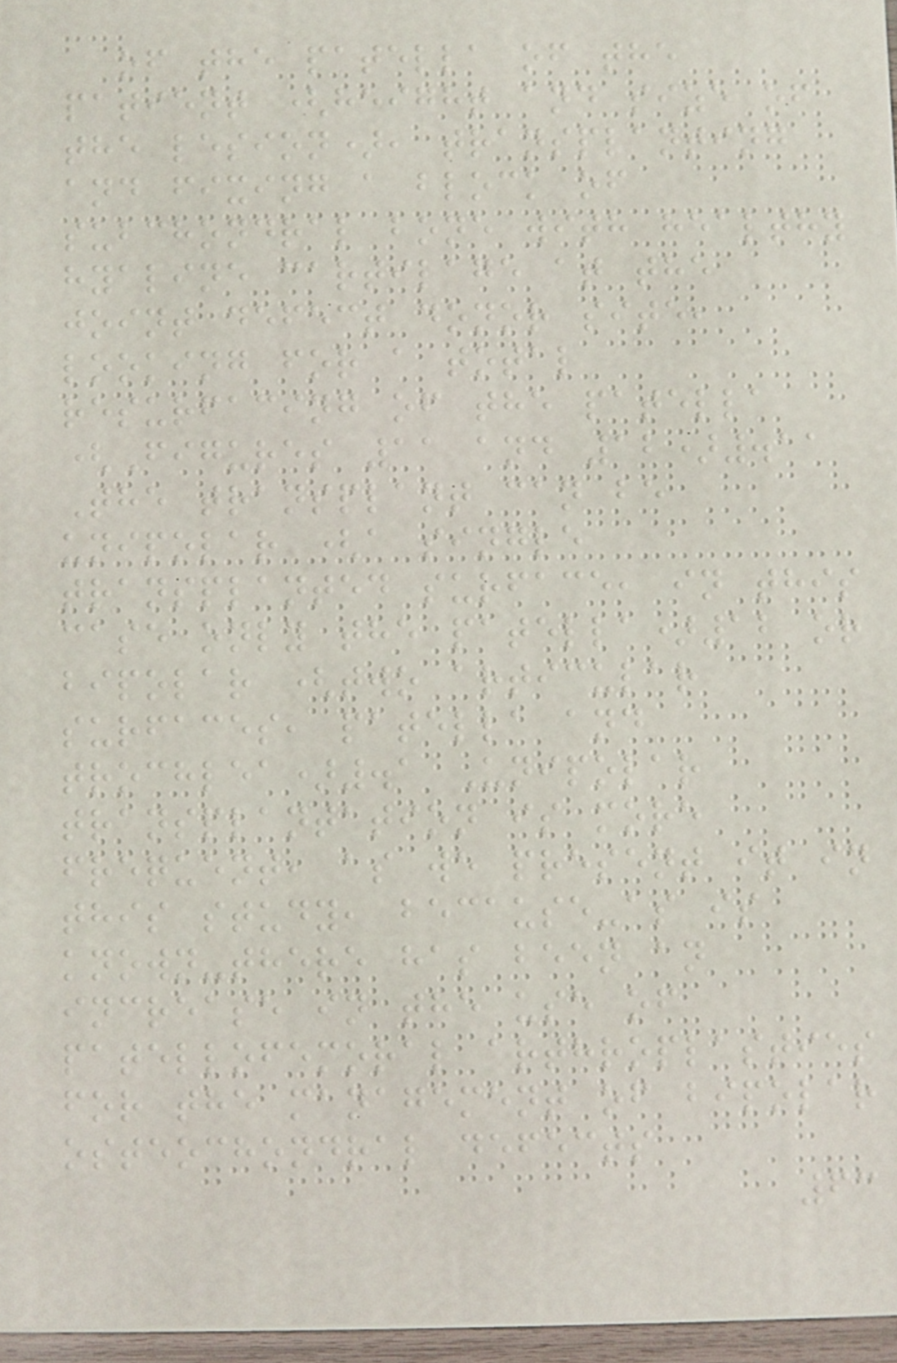of the patella of the
patient (height and size of
the lesion), transplanting
and fixing a block of
subchondral bone with healthy
hyaline cartilage at the
joint defect donor site,
looking for a total
resurfacing of the patella
(Figures 11 and 12).11
The transplant can be
unipolar (a single
transplanted surface, in this
case only the patella)12 or
bipolar (two articular
surfaces, patella and
trochlea).1 Unipolar
transplantation is more
frequent, as we present it in
this study, because-as is
known-there has been an
increase in the use of
patellofemoral arthroplasties
for the management of bipolar
osteochondral defects
63
